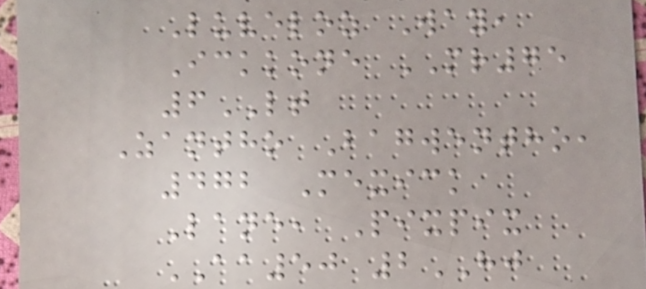Luveloz Way,
Ickkone MR75
6LT
Zantho Bagwentho,
472 Mexick
Lane, Pixpix
AA50 2HJ
